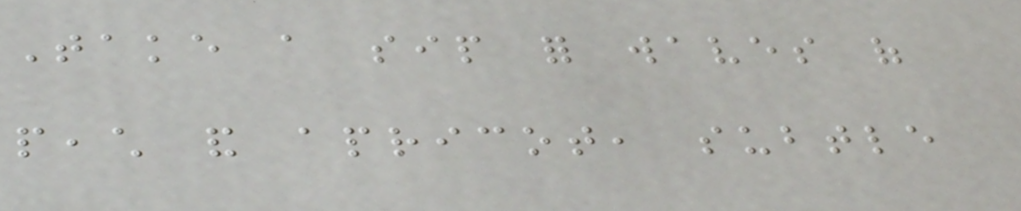Take a sip for waves of
peach and apricot, subtle
